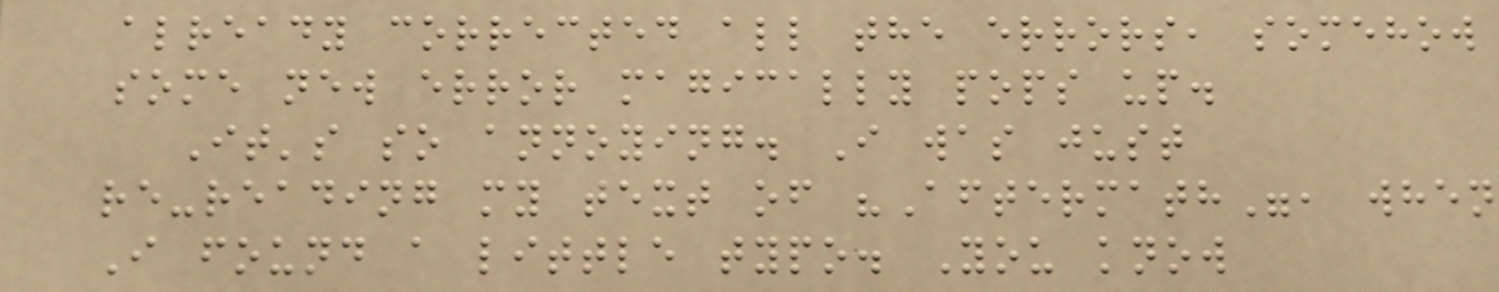already corrected all the errors, somehow
some new error magically pops up.
It's so annoying. I was just
re-reading my text of "Aftermath", when
I found a little typo. You know
